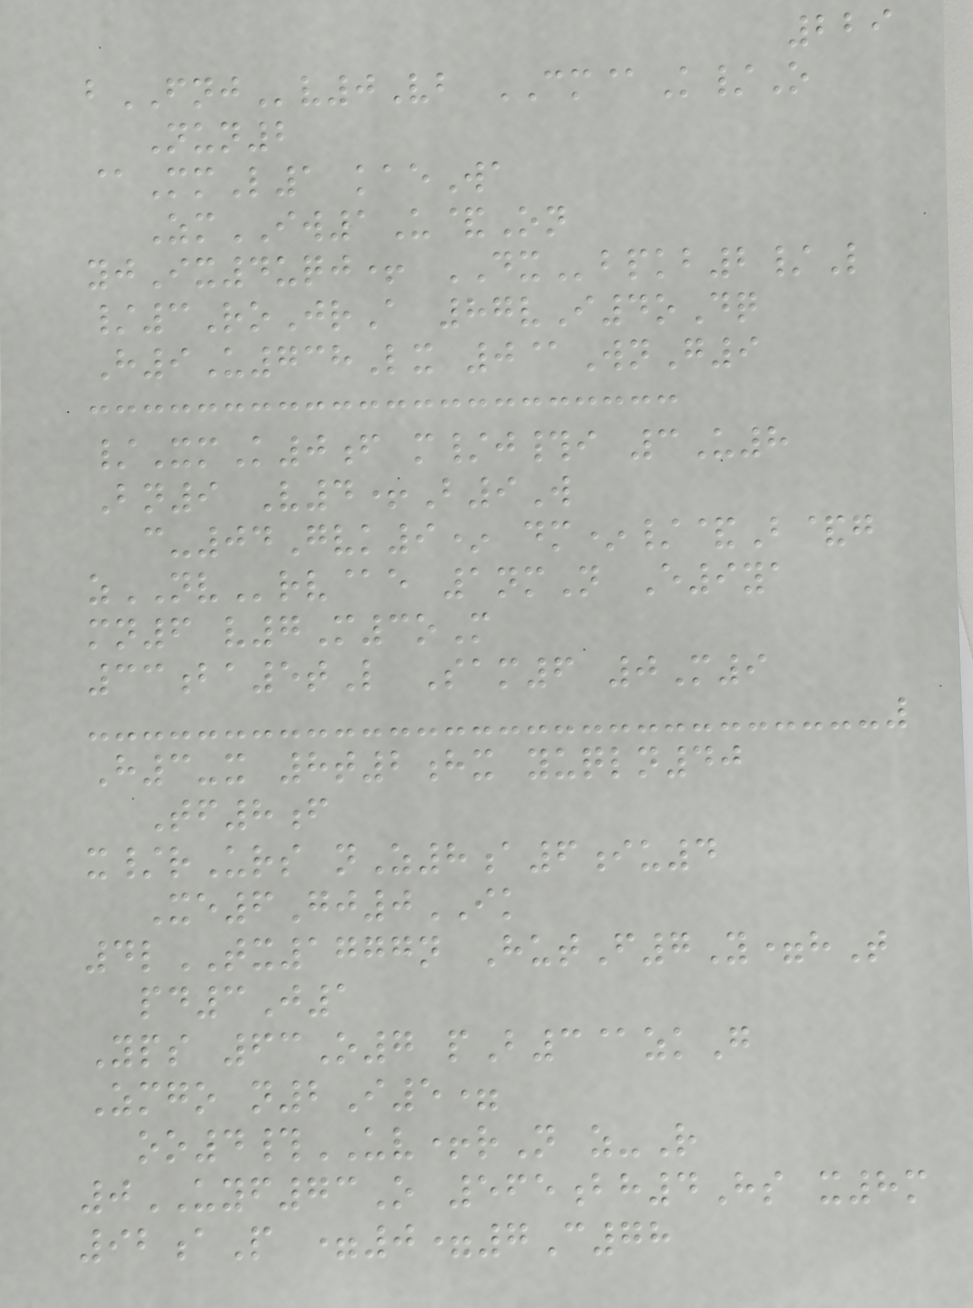229
bFNJv0Vb CM@K/O
Nun2
@MmL1 kaeWa
ZmIW1U&On
yjIx4uqj+ DXbpkb2/L
/3RoJrA 87vI4oDq
H9U738Lx 0@WnG9
/XmK0f m/j#i 3U8
Bn9 V4+B9W
c-04Gvk9* dm*/&B&g
zNVrv@e 1nmN E9ya
mn6 v7M3oM
33ba5tL Sam6 0M9
H3-x 8t2hx yuqln40
Tf8f
x/rUrs nZ8a6iu4
Xe6Gj0IK
4lTX1777n HutF7Y=hT
pd3J1
Yps 63O7 pB3@zkG
Zmgo n2I5=
oo4#UV+rN z-R
0UYF73O 565bh4Hs x8m
92aP =0=7C78
